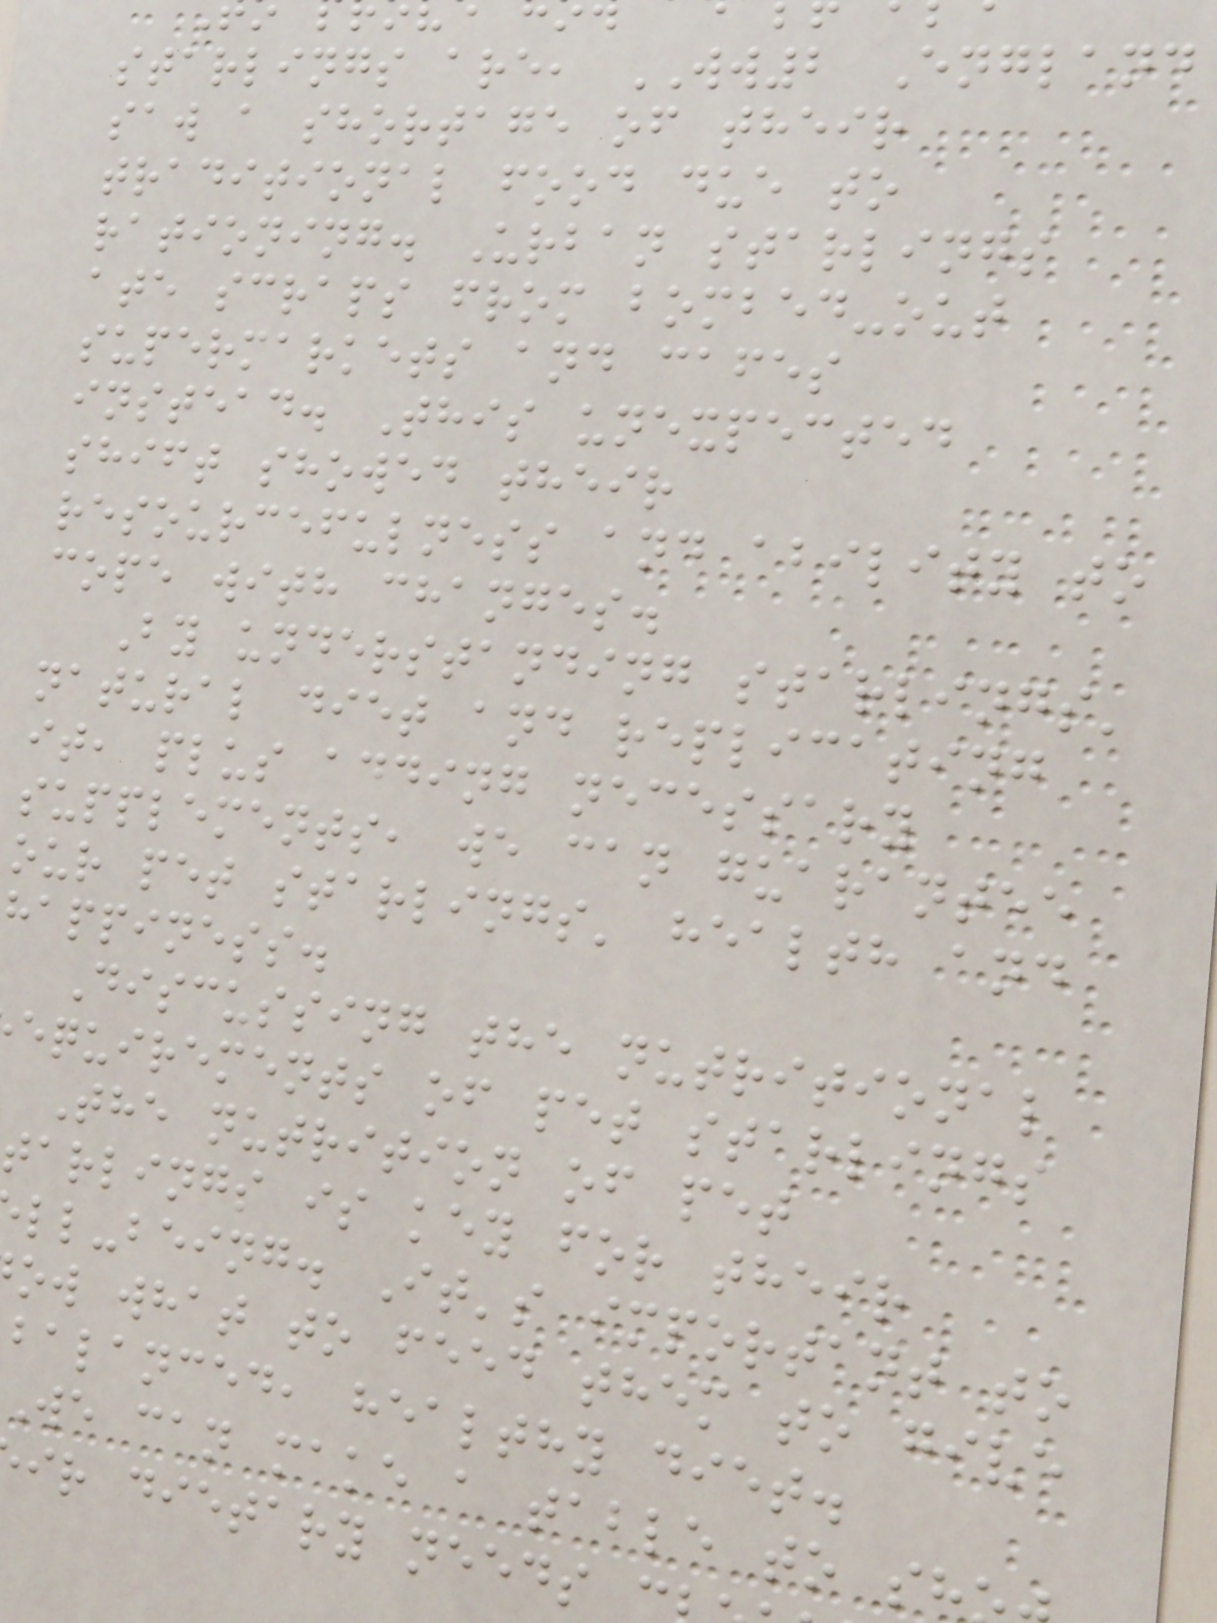starlings are, WW2 England
saw a shortage of their
traditional food due to
rationing. Urban starlings
ate scraps from bombed-out
supermarkets and cafes
instead. This unexpected
shift showed their
resourcefulness and ability to
cope with changes.
By understanding starlings'
natural diet and replicating
it, plus adding necessary
supplements, we can guarantee
our pet starlings' health and
happiness.
Discussing the nutritional
equirements of pet starlings
The nutrition of pet
tarlings is key for their
ll-being. It's important to
ow what to feed them to give
balanced, healthy diet.
We can make a table to sh
ir dietary needs
